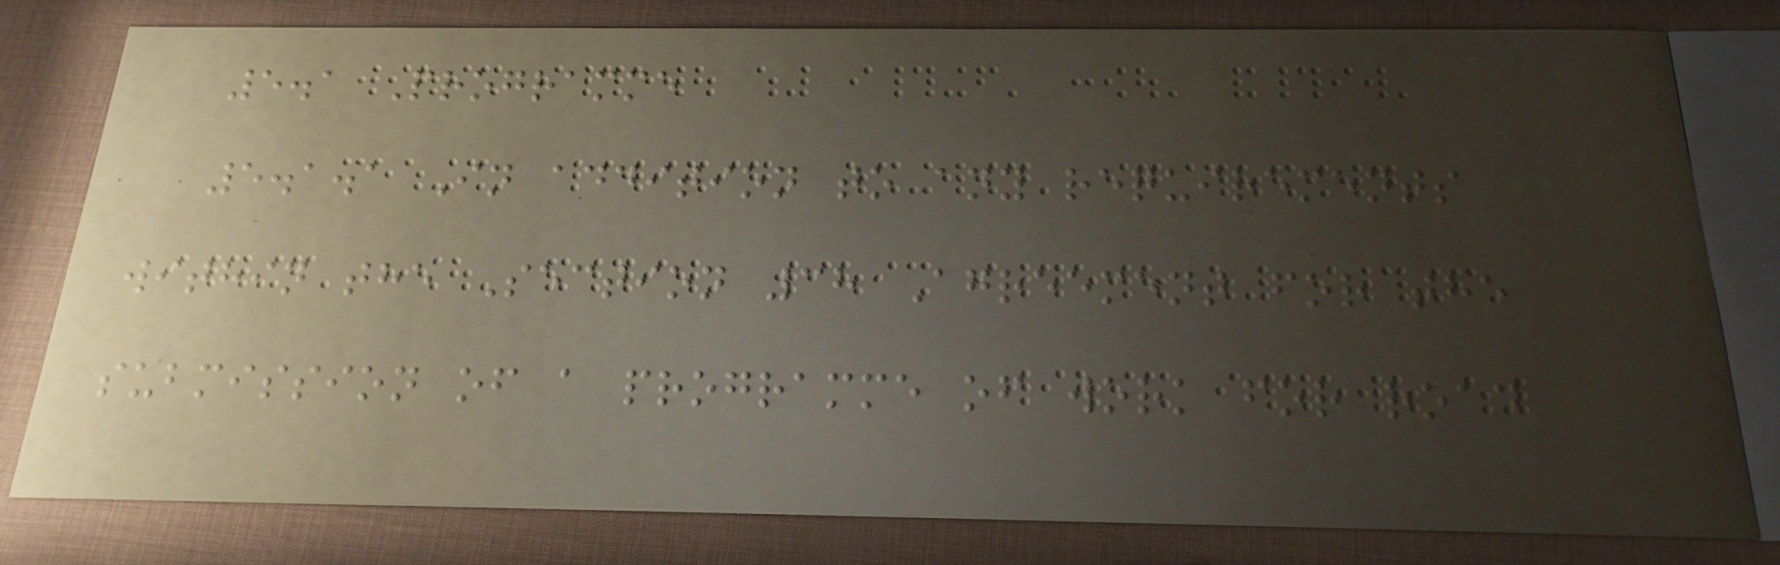5.1 Programme
5.1.1 In addition to any requirements
within the Section 38 Agreement for the
submission of a programme of work for road
